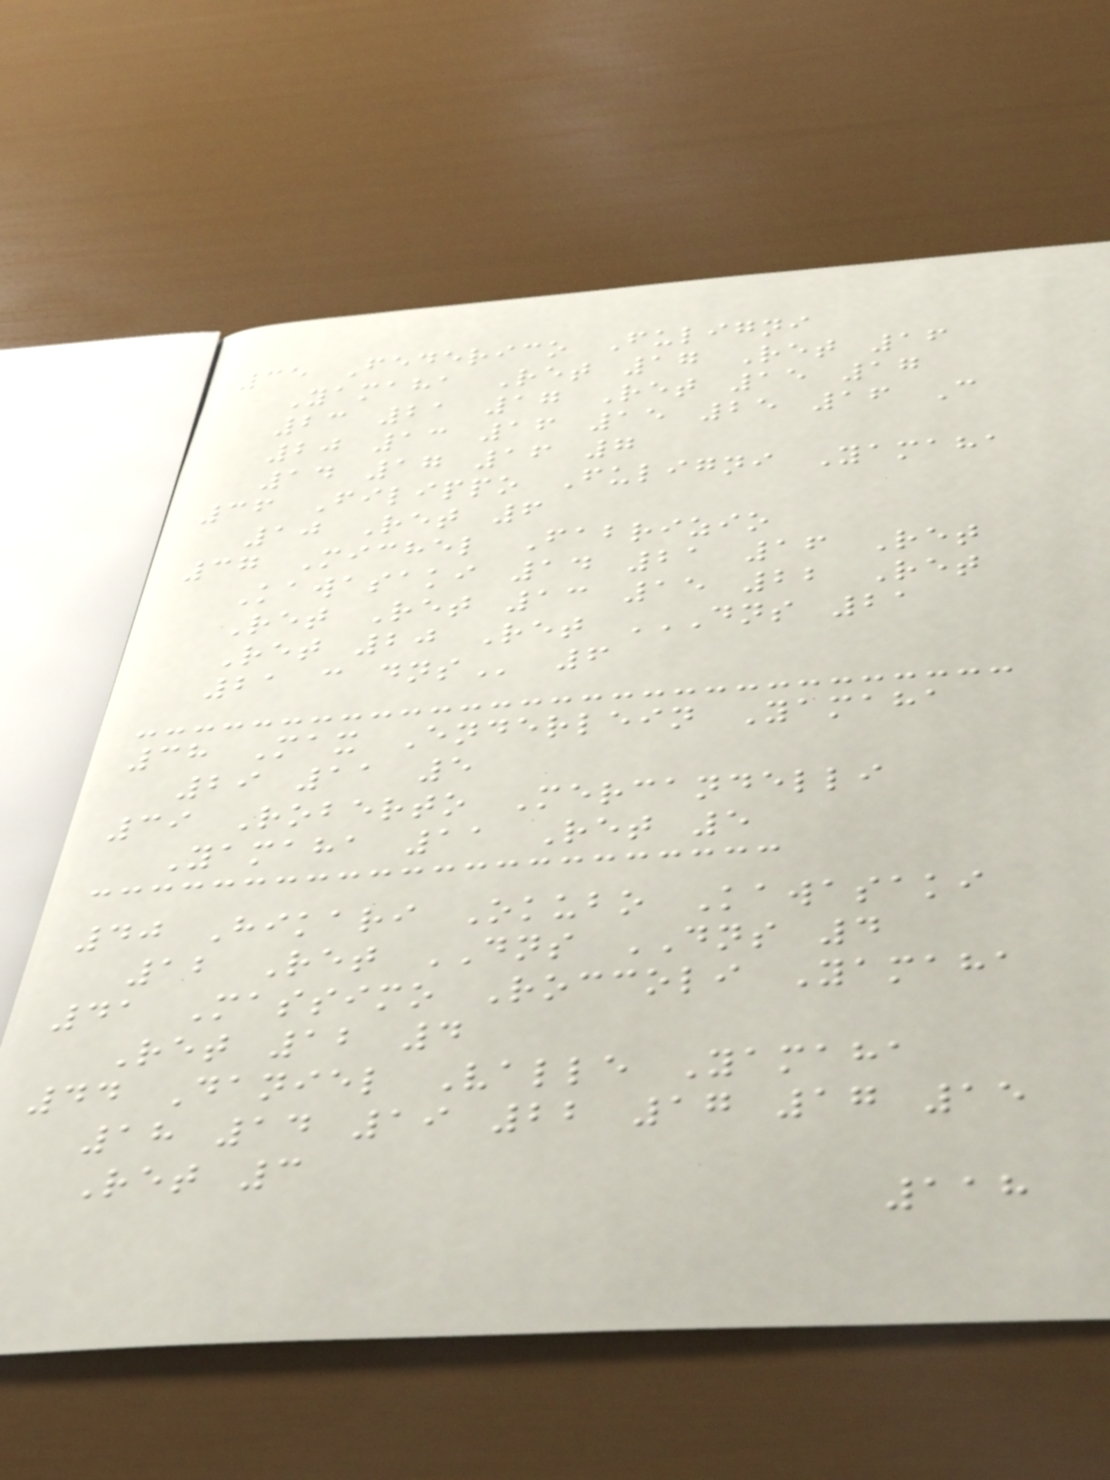35 Federico Fuligni
Yamaha Ret 17 Ret 16
23 21 17 Ret 15 17
20 13 16 15 25 16 C
14 17 16 7
36 Filippo Fuligni Yamaha
10 Ret 6
37 Michel Fabrizio
Kawasaki 14 21 16 Ret
Ret Ret 13 15 22 Ret
Ret 20 Ret DNS 21
21 C DNS 6
38 Max Enderlein Yamaha
29 11 5
39 Roberto Mercandelli
Yamaha 11 Ret 5
40 Hikari Okubo Kawasaki
12 Ret DNS DNS 4
41 Massimo Roccoli Yamaha
Ret 12 4
44 Daniel Valle Yamaha
18 14 19 22 17 17 15
Ret 3
118
